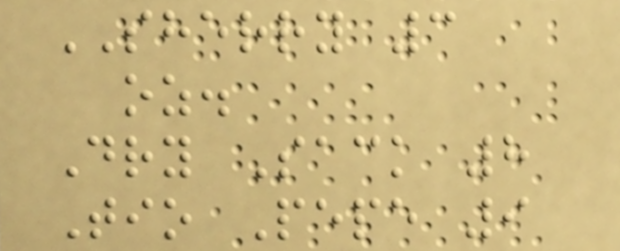SHERRY 3
oz.
Dry Sack 8
Tio Pepe 9
